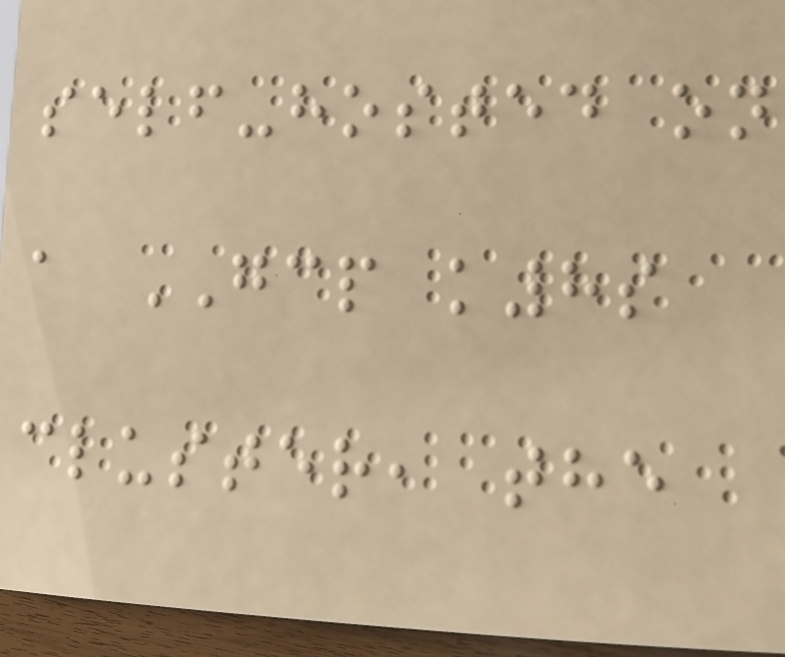self-hosted on
a GCP k8s
cluster, the
